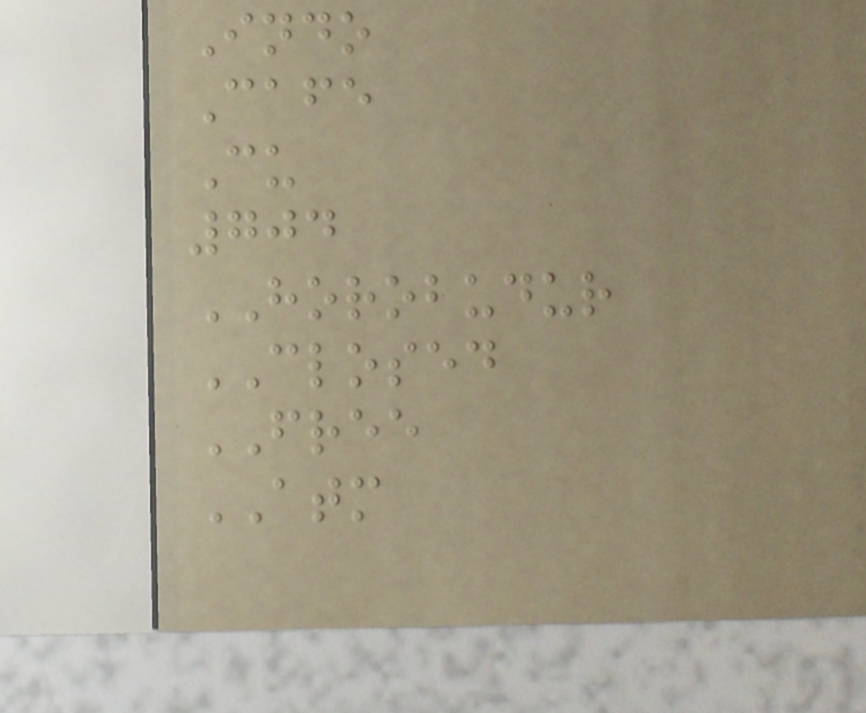Indo
Cafe
Cu
704
HOROBUDUR
CLOSED
FREE
ATM
